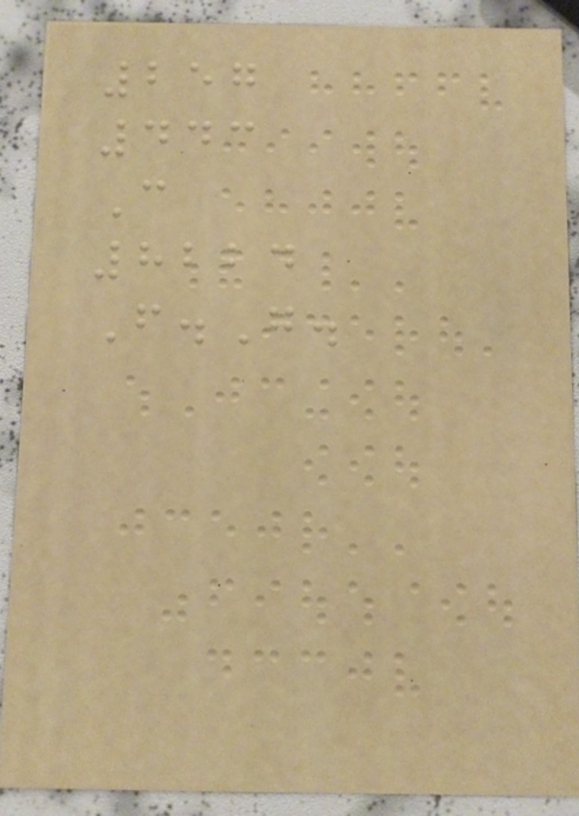257
443
C
8224
F.G.
